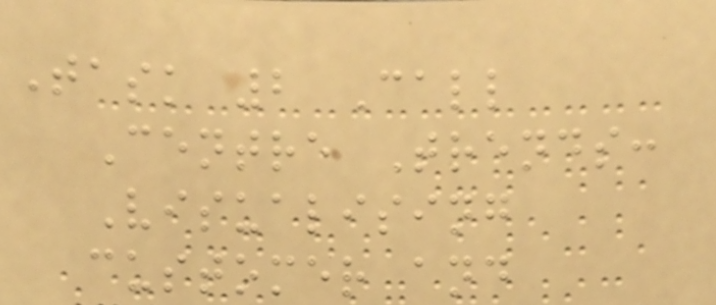Task 2 Call
Centre Trends:
Visualising
customer and
